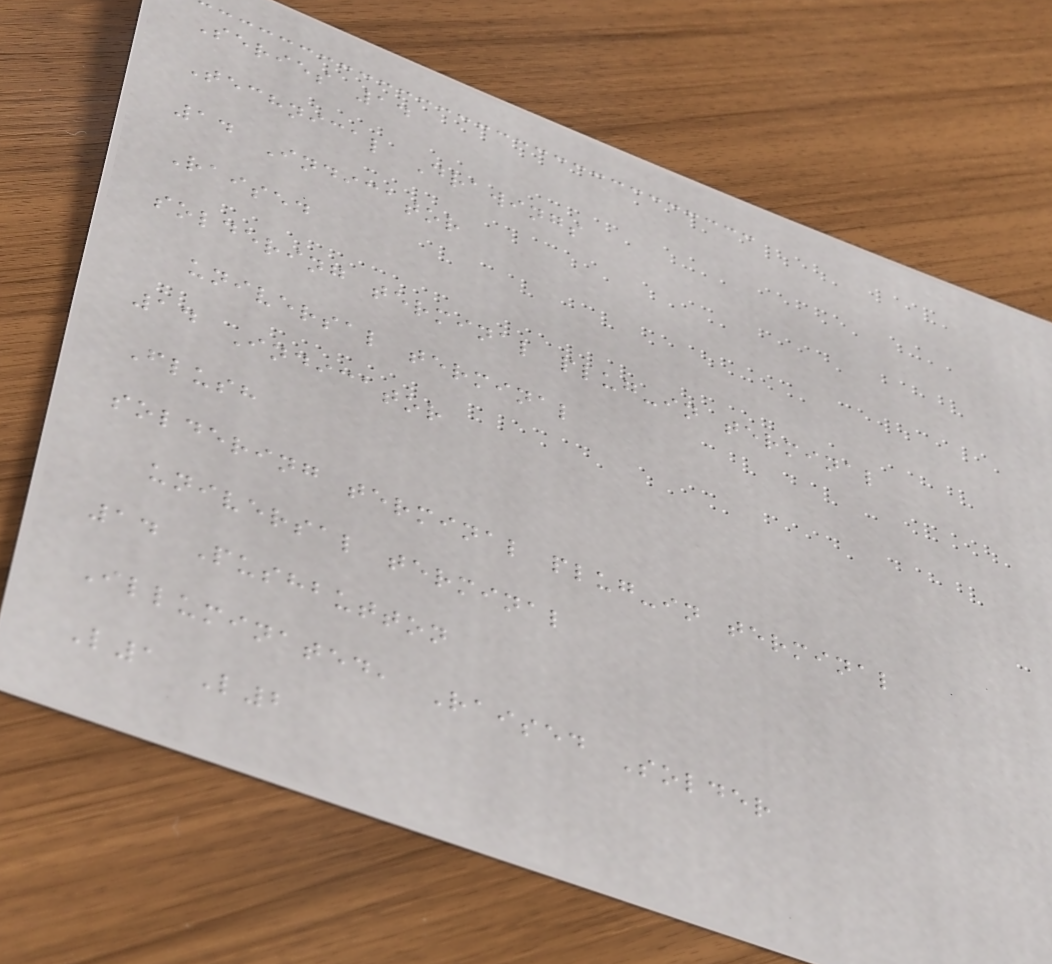Series 14
Technical Drawings
14 Indicator
Raised
soldering terminal plug-in terminal
universal terminal
14 Indicator
Flush
soldering terminal plug-in terminal
universal terminal
14 Pushbutton
Illuminated, Raised Solder
L1 L2
